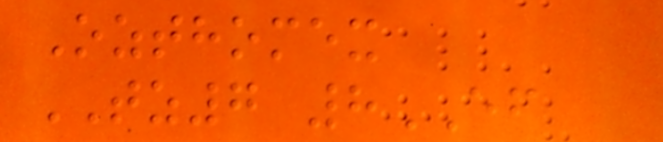Ozthomex
TZ7 8EF
